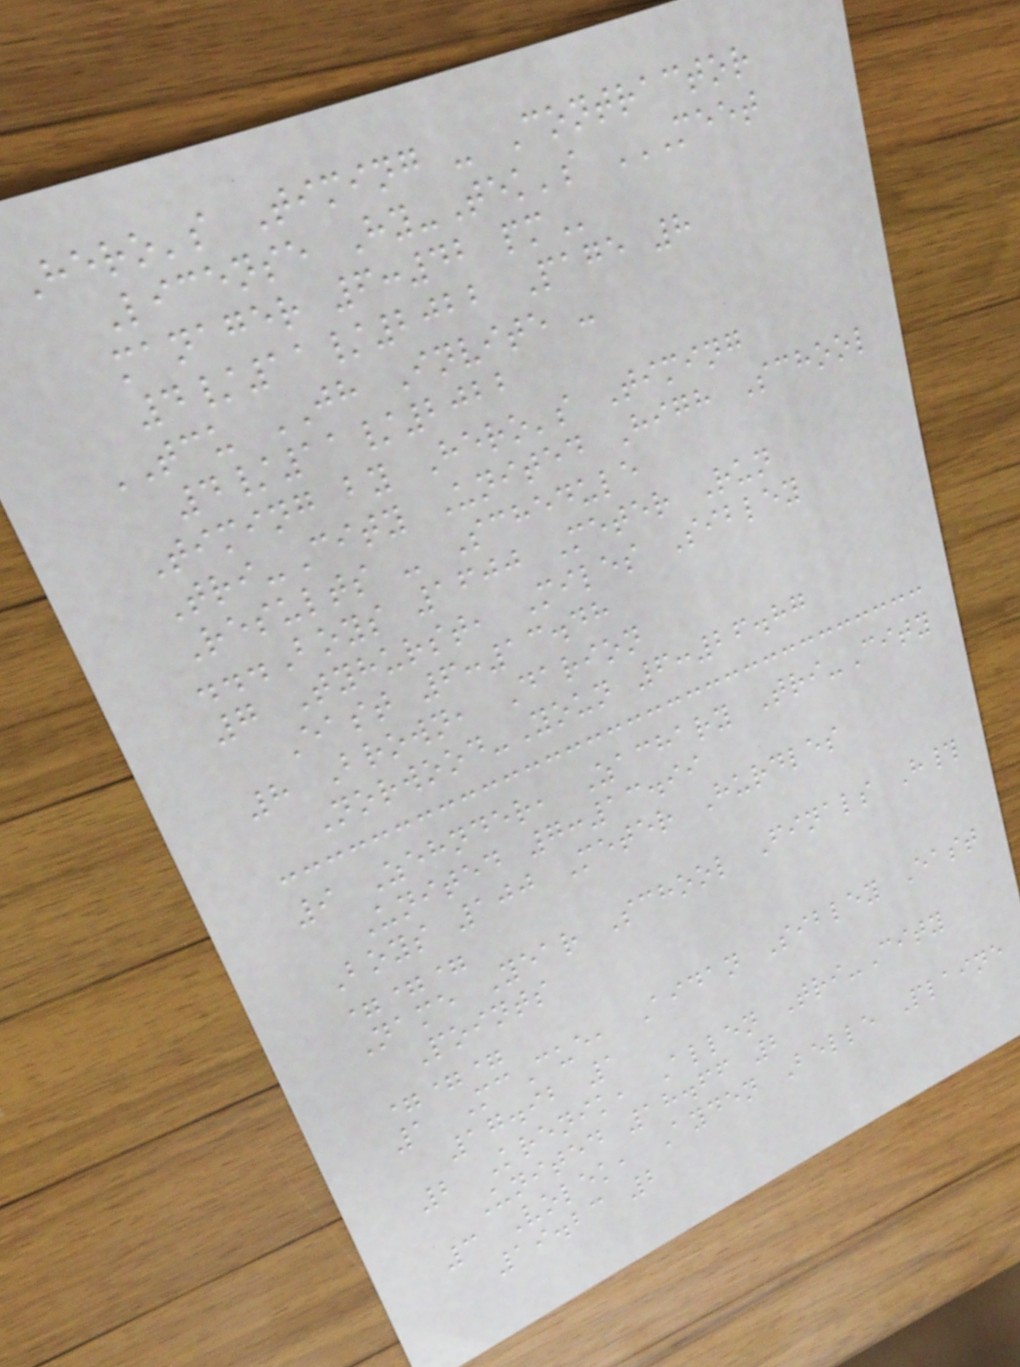Hero's Timing - Contractor
License Hy-Tek's MEET
MANAGER 6:42 PM
4/11/2022 Page 8
TCU JH Invite -
4/11/2022
Timing by Hero's Timing
Tri-City United High School
Results - Schedule
...Boys 1600 Meter Run
7 Tyhurst, Miles Sibley
East 6:13.48
8 Brown, Darion
Norwood-Youn 6:26.87
9 Zehnder, Zachary Tri-City
United 7:13.99
Boys 100 Meter Hurdles
===
Name Year School Finals H#
Points
===
1 McCue, Aidan Sibley East
17.92 1
2 Krenik, Allen Tri-City
United 18.66 2
3 Volek, Ayden Belle Plaine
19.23 2
